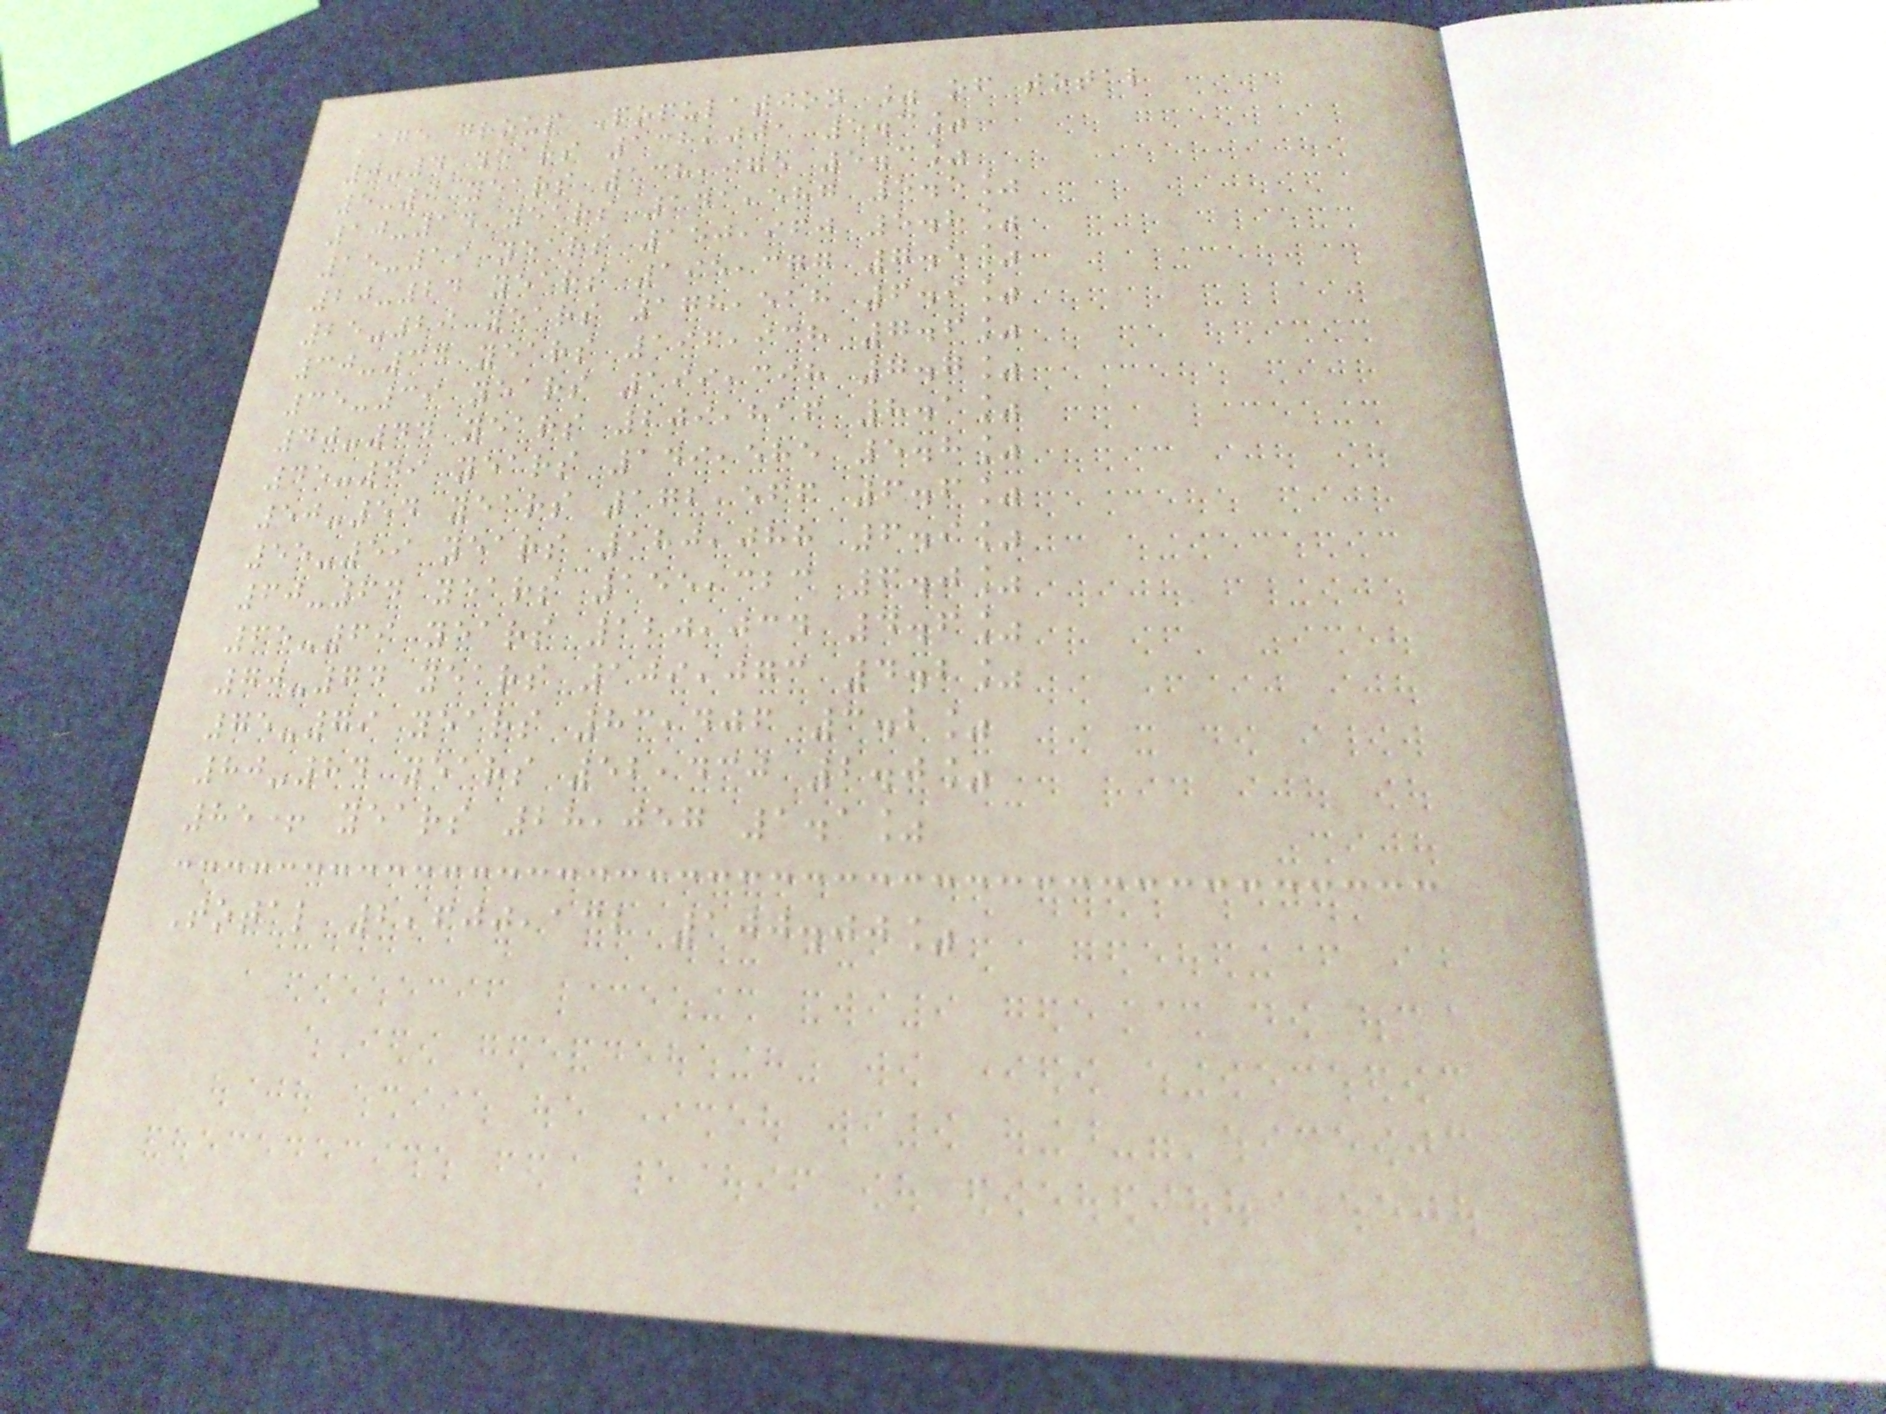Age group Population % of total
0-4 years 138,001 5.3%
5-9 years 138,975 5.3%
10-14 years 141,587 5.5%
15-19 years 150,960 5.8%
20-24 years 195,377 7.5%
25-29 years 178,518 6.9%
30-34 years 196,938 7.6%
35-39 years 199,398 7.7%
40-44 years 209,816 8.1%
45-49 years 149,585 5.8%
50-54 years 172,566 6.6%
55-59 years 180,088 6.9%
60-64 years 155,323 6.0%
65-69 years 120,034 4.6%
70-74 years 109,073 4.2%
75-79 years 83,406 3.2%
80-84 years 52,430 2.0%
85+ years 28,057 1.1%
Total 2,600,132 100.00%
